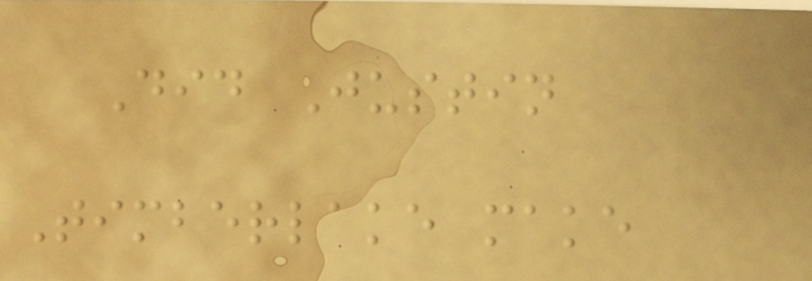Did Justin
Timberlake make
